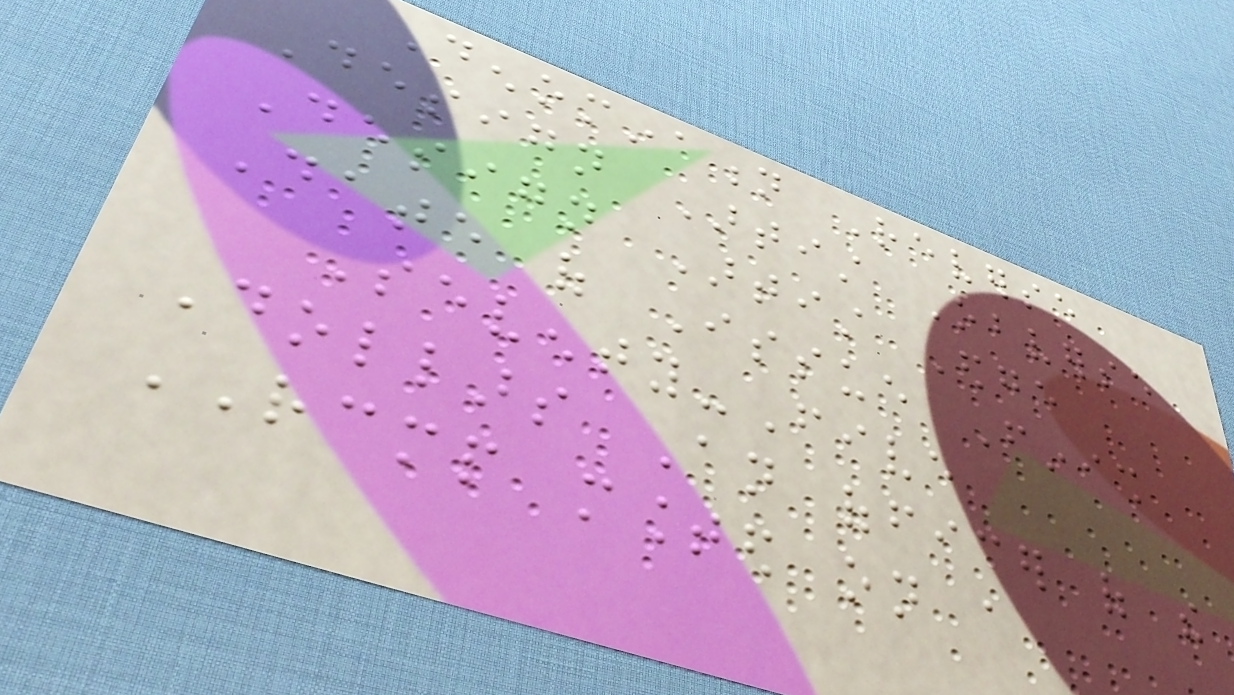Denomination Reverse
Design Artist Obverse
Design Artist Edge
Date of Issue Finish
Seventy-Five
Dollars An officer of the
RCMP mounted on a
